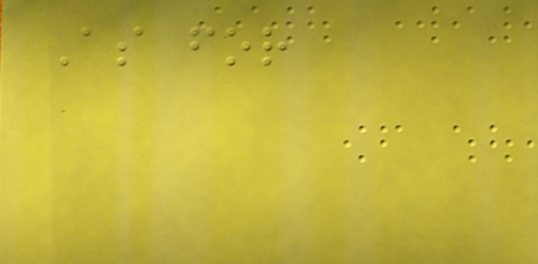As for
